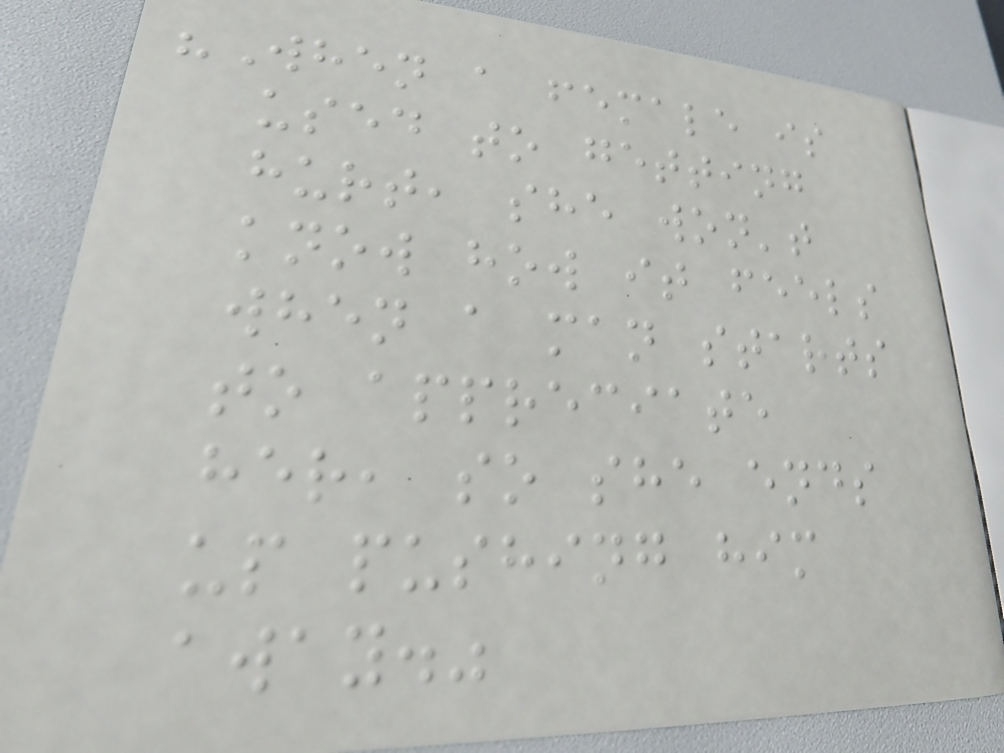"When a female is
used to getting
hurt, she won't
know how it feels
when a man starts
to appreciate
her, so she ends
up pushing him
away."
